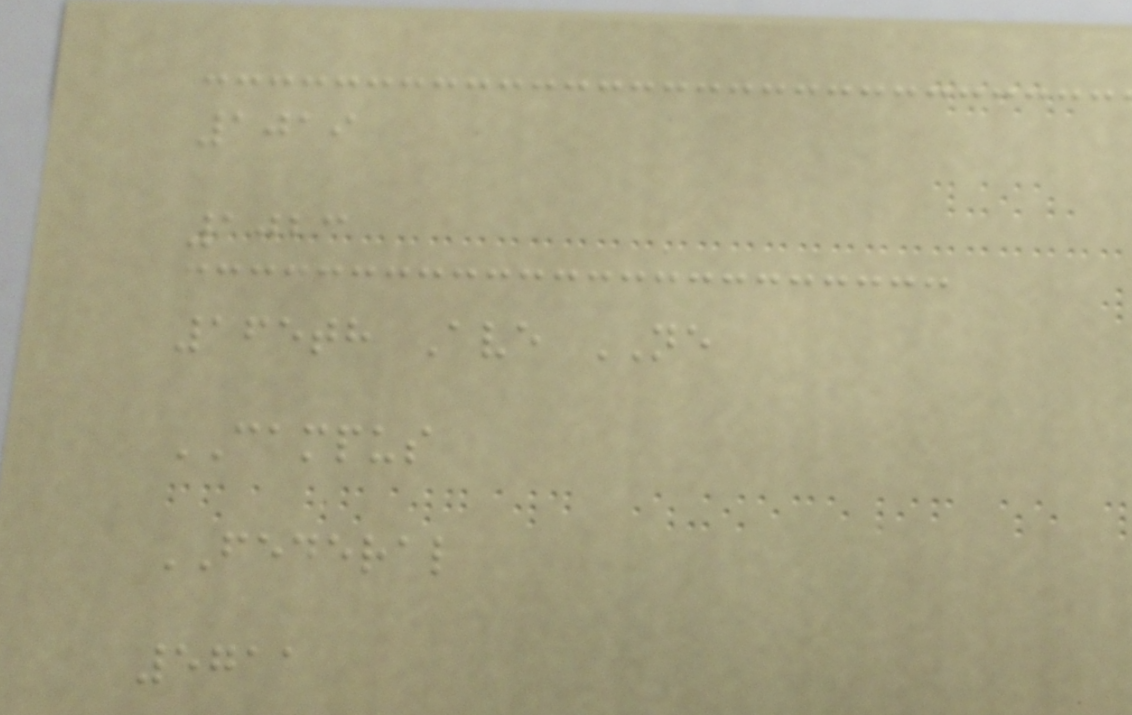1019
1023
165th Ave NE
CAMPUS
FEDERAL
5711
